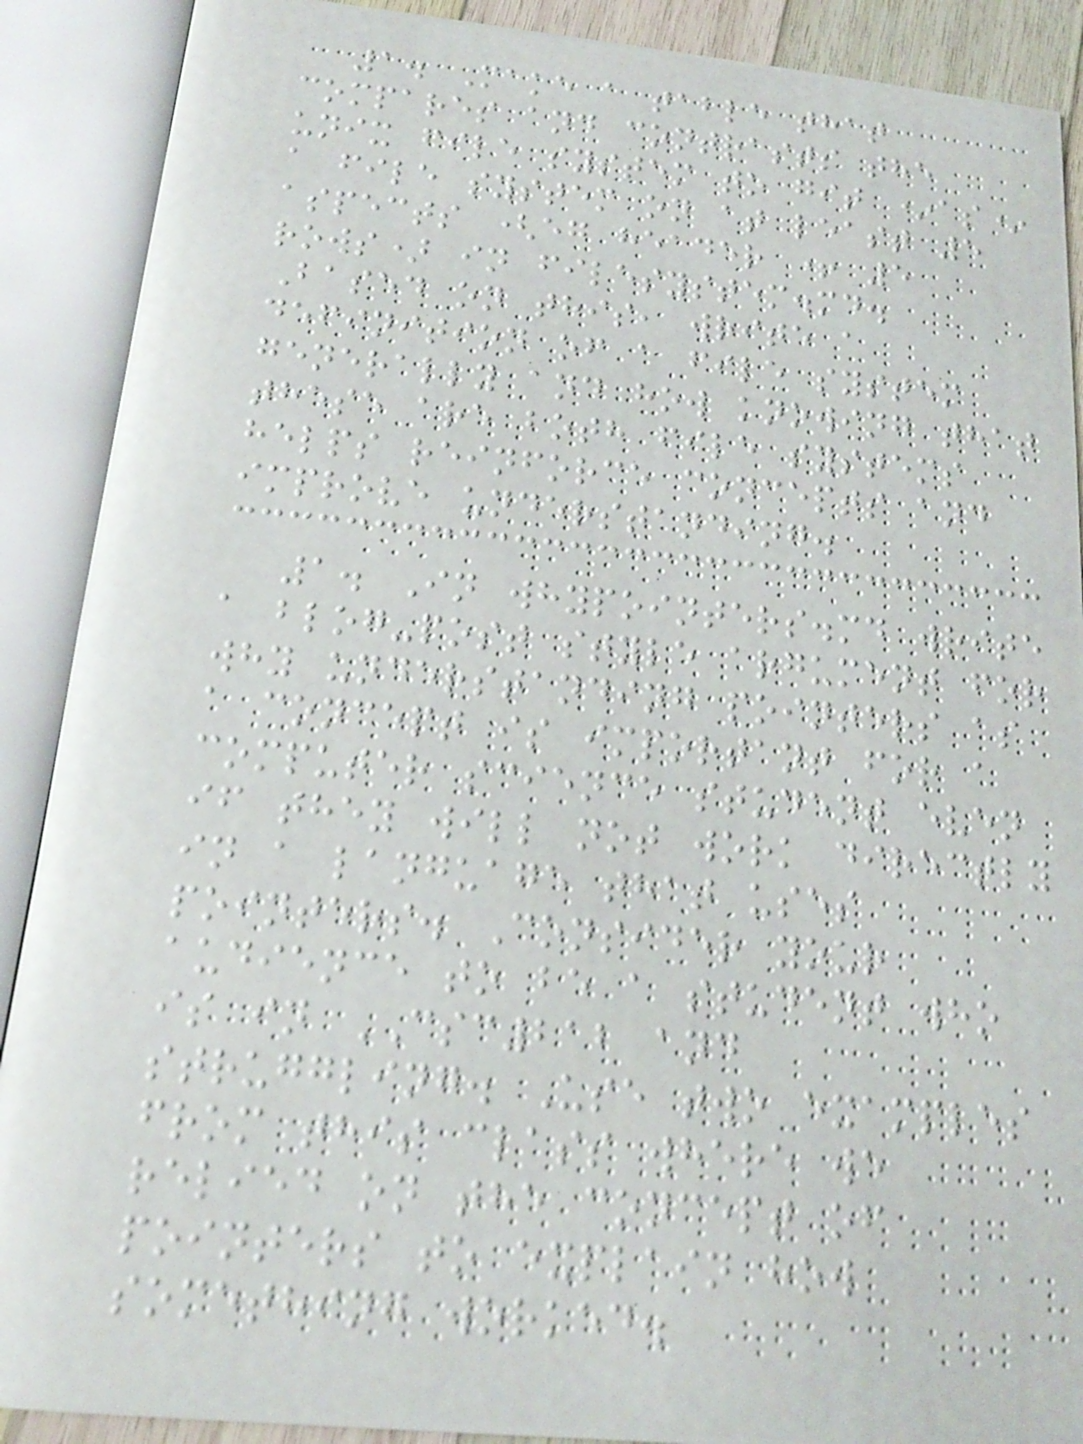1. Make a table that
compares and contrasts the
unix file system to git *as*
a file system on at least 5
aspects (eg header + 5
rows) in filesystem.md.
Based on this, write a
definition of a file system
generally and how knowing that
these are both file systems
helps reinforce concepts and
improve understanding.
1. In whypointers.md write
a blog-post style argument for
why understanding pointers as
a concept is important for a
computer science student even
if they will not work directly
in a language that uses
pointers. Consider your
audience to be a student who
is in CSC212 and
struggling. Use two examples
from this class where we
relied on the concept of
pointers to explain how
something worked.
